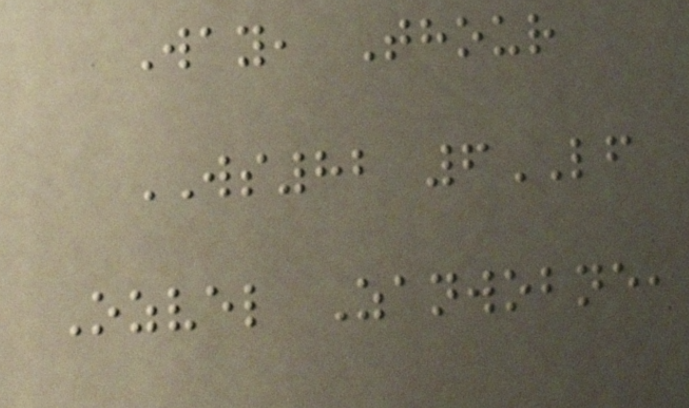Way, Thour
WS82 6LF
Ozvel Zanwobne,
